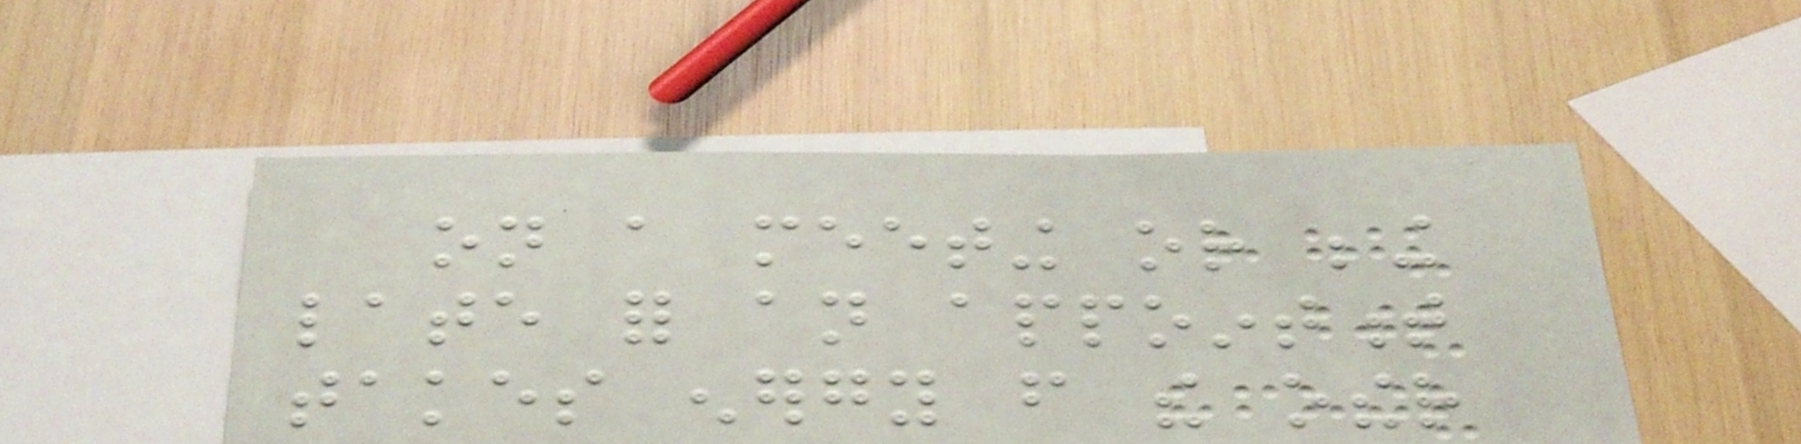on a meeting or being
late for an appointment
takes energy from the other
